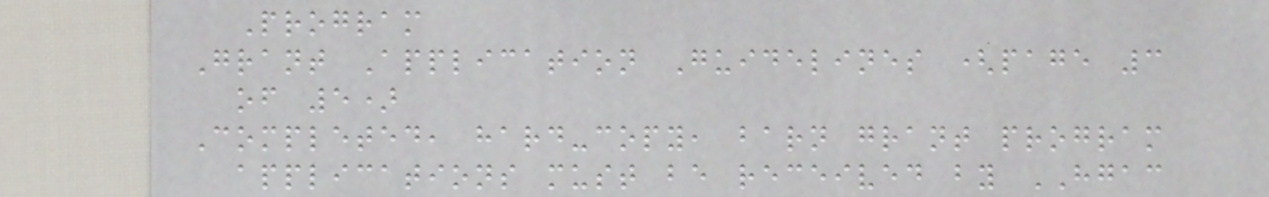Program
Grant Application Guidelines (page 3
of 5)
Completed, hard-copy, barn grant program
applications must be received by HGAC
